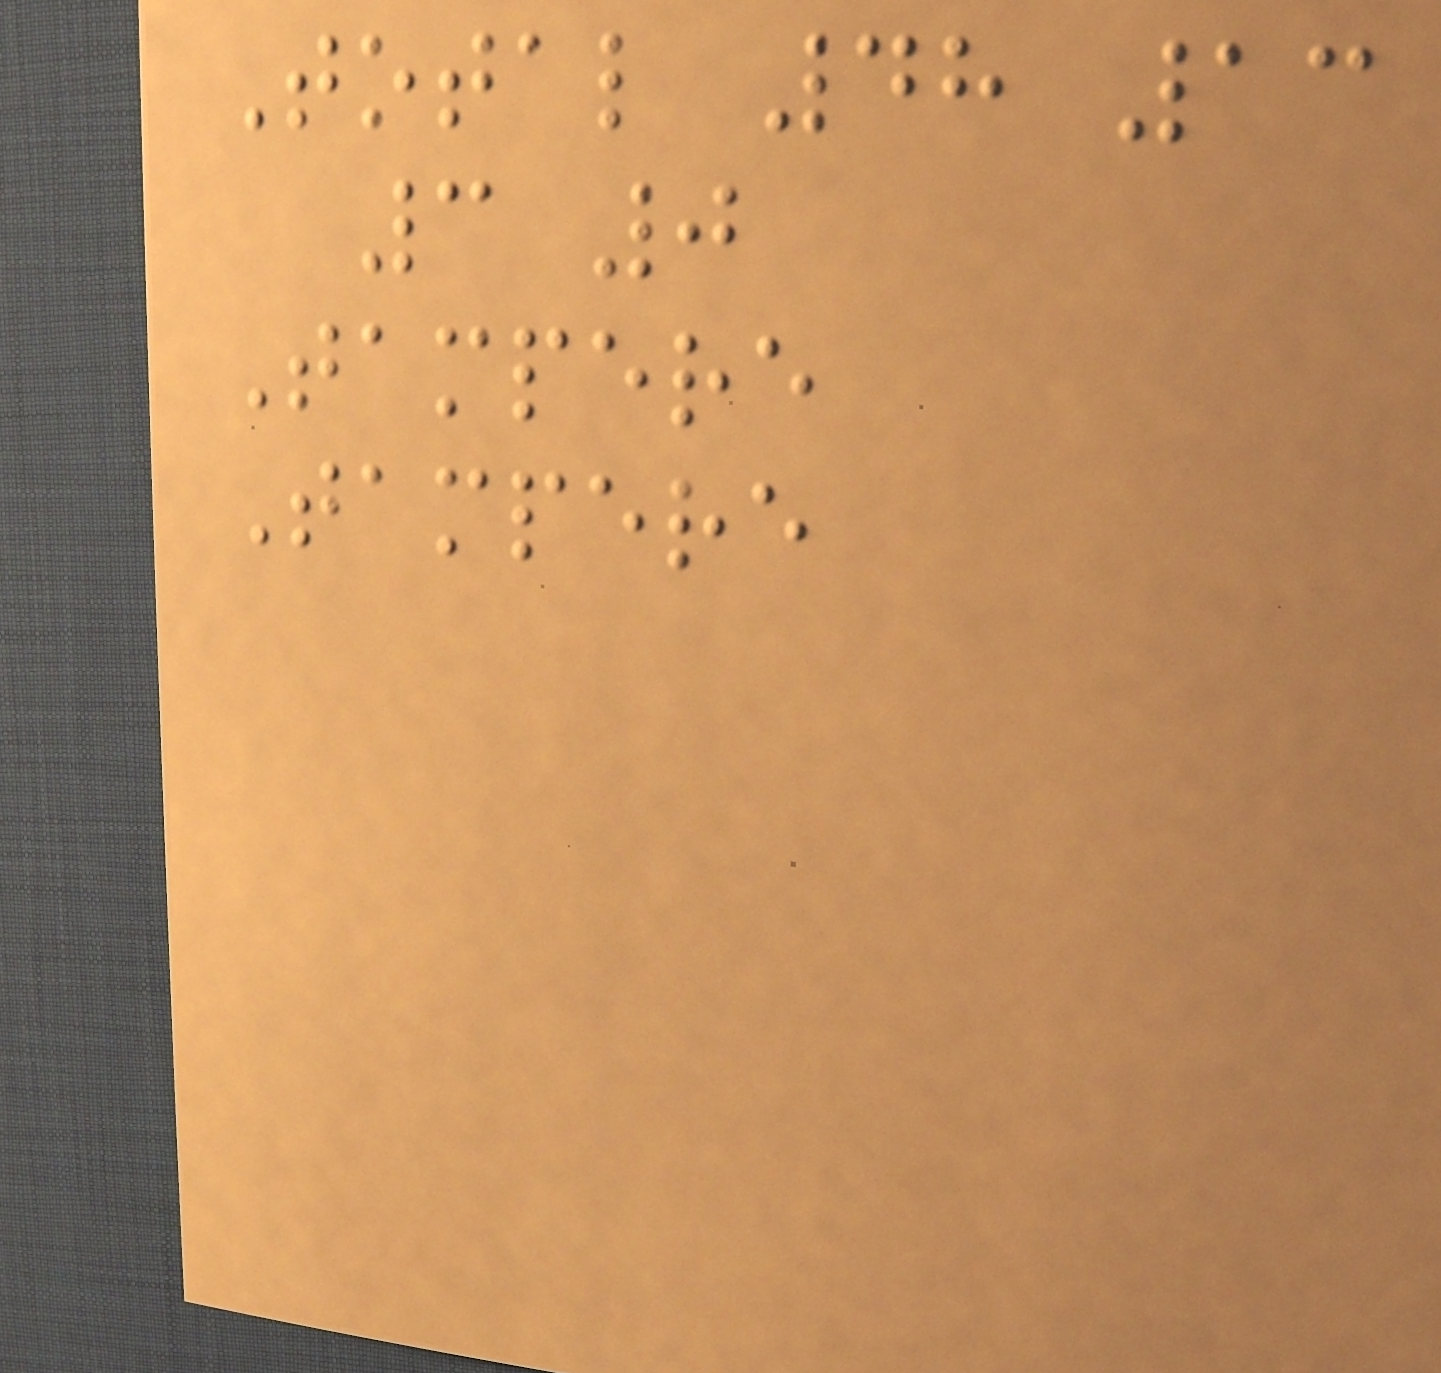Total 48 13
3 0
Tampere
Tampere
